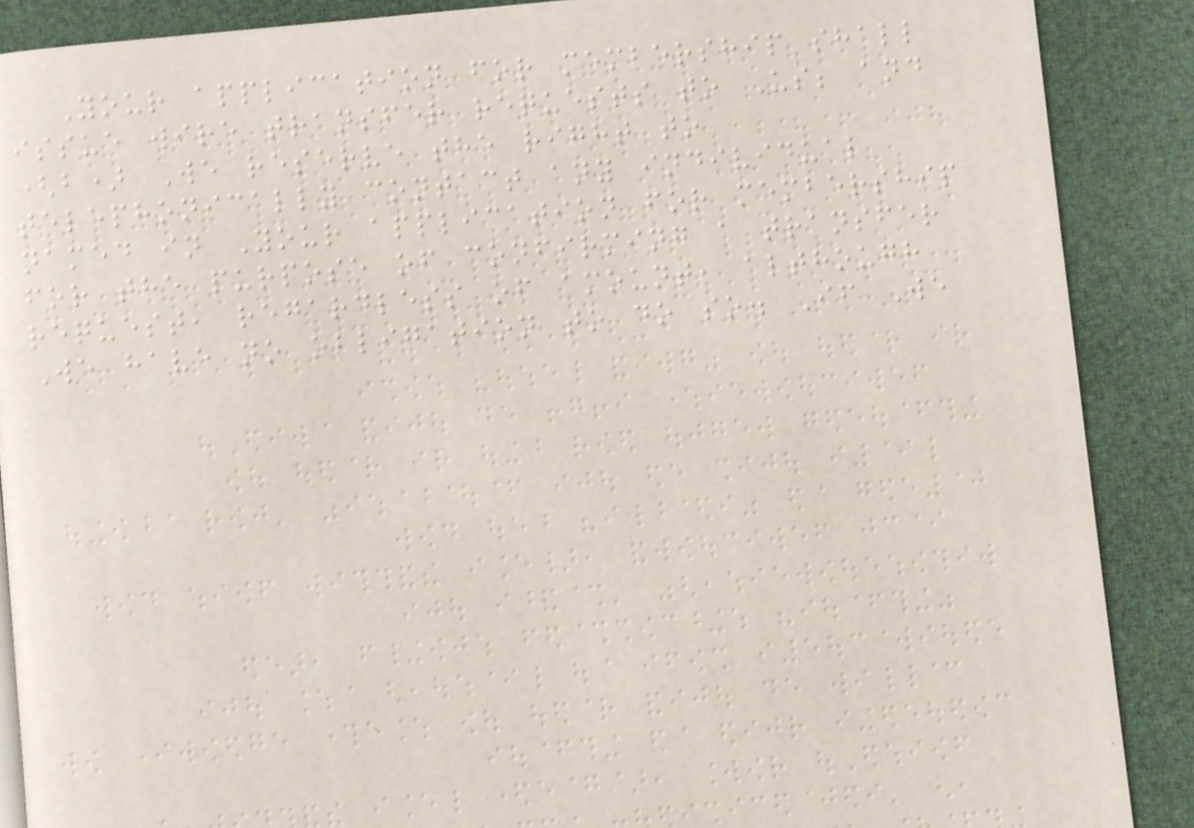Your application for membership shall
issue wire transfer requests to Us; and
(b) We reserve the right to
telephonically contact any individual
named in Your application for membership
for the purpose of confirming a transfer
request, regardless of amount, although
We have no obligation to do so. If We
